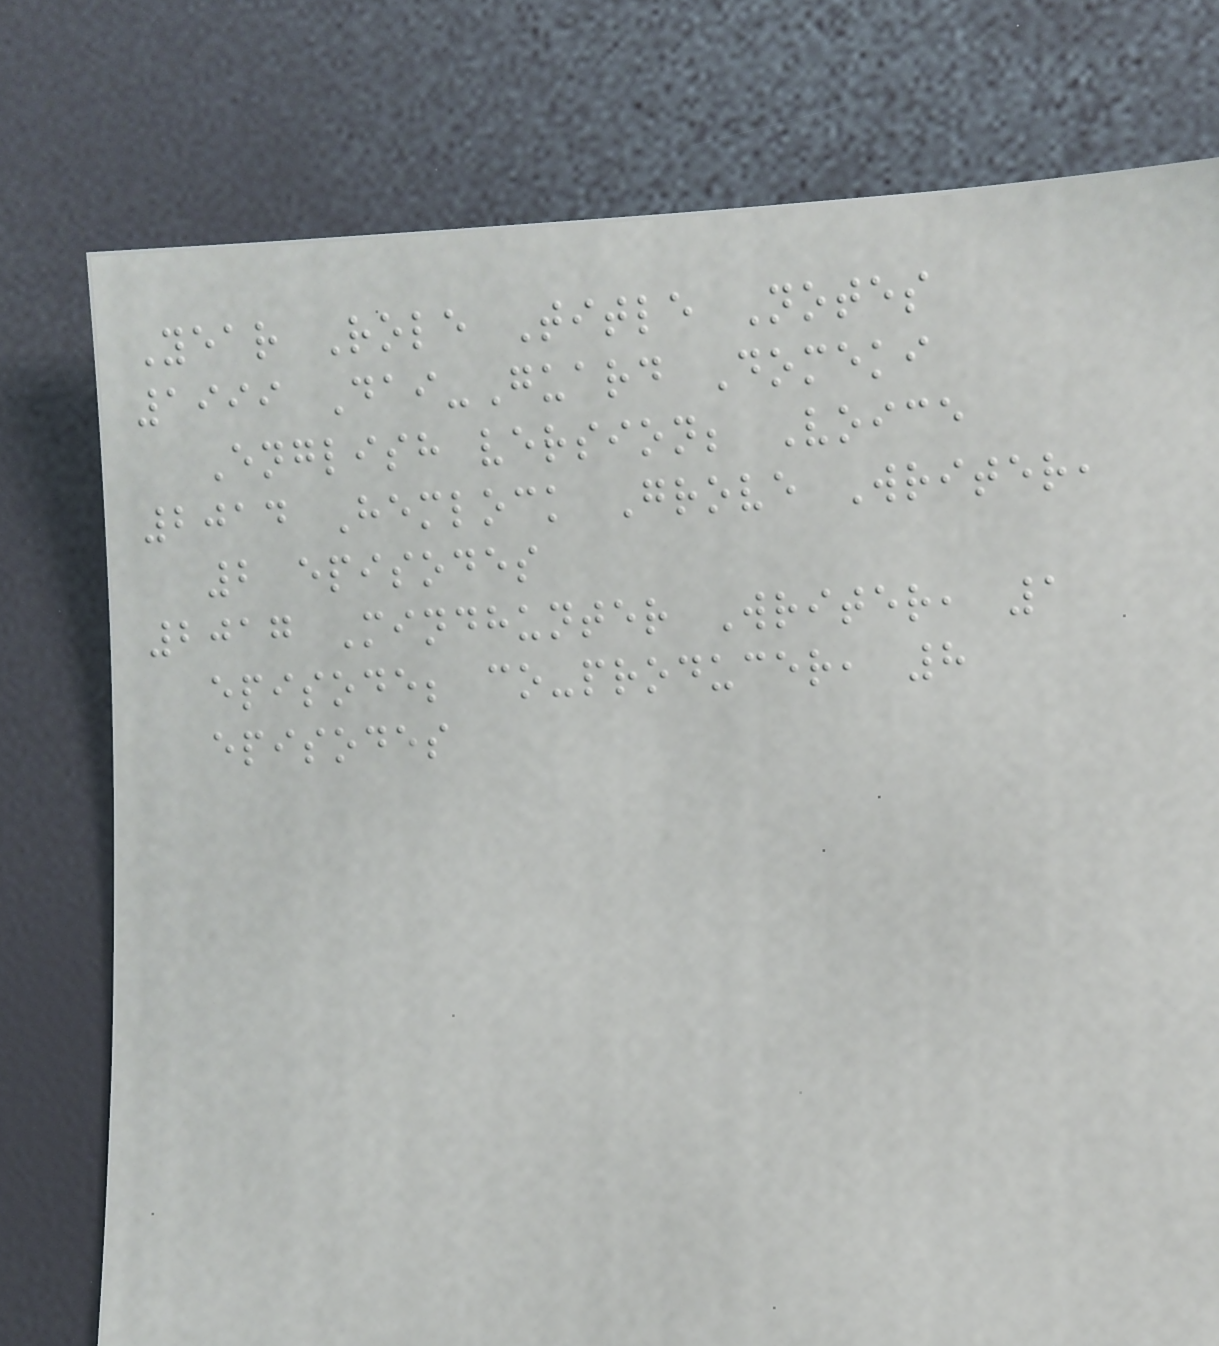Year Role Title Notes
1999 Dai-Guard Domeki
English version; Voice
2014 Hemlock Grove Writer,
2 episodes
2017 Mindhunter Writer, 1
episode; co-producer, 8
episodes
